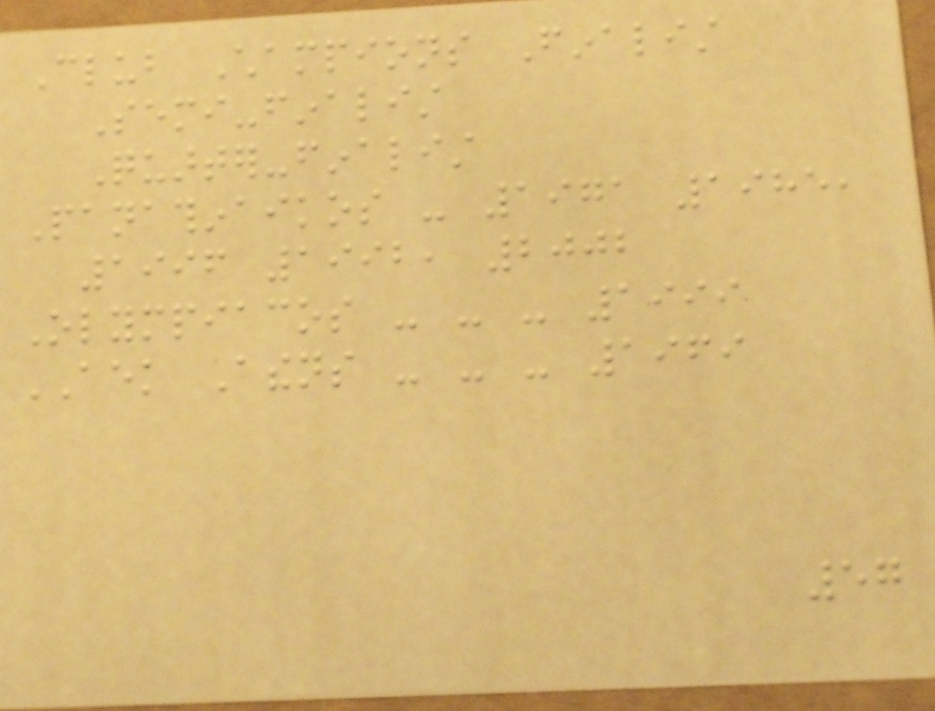Club Champions Finalist
Semi-finalist
Quarter-finalist
Panathinaikos - 1971 1985,
1996 1992, 2002
Olympiacos - - - 1999
AEK Athens - - - 1969
57
